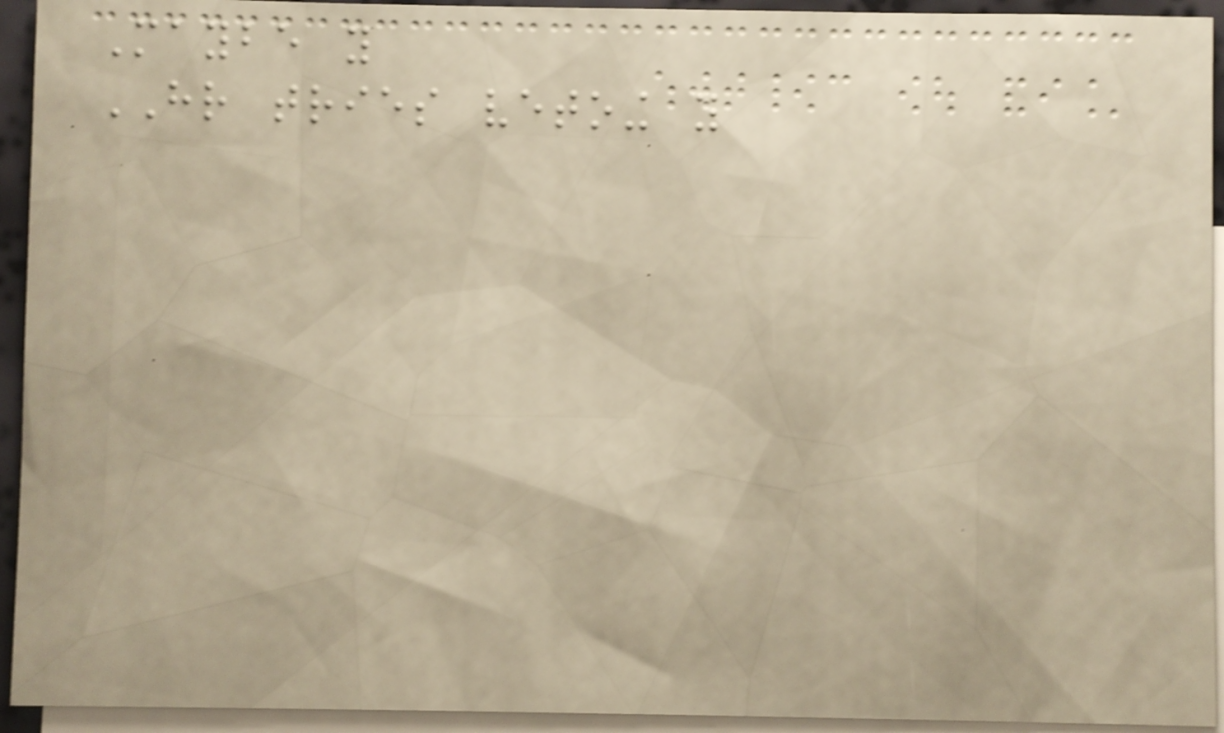Maybe you
HR tries vetoing you
